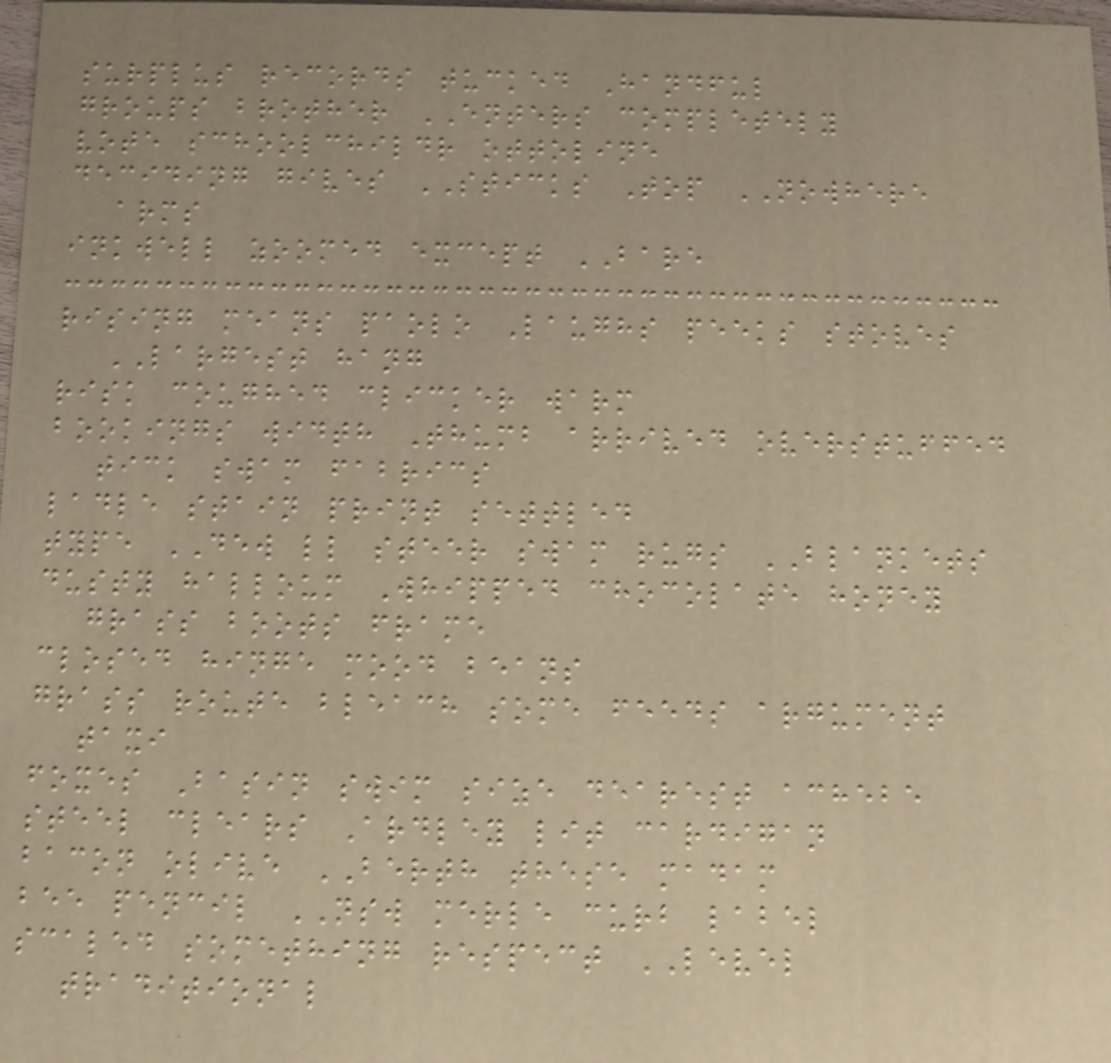surplus records tucked Handful
groups brother ENTERS completely
vote schoolchildr ottoline
deciding gives STICKS Top NOWHERE
arms
inkwell zoomed except BARE
rising means paolo Laughs peeks stoves
LARGEST hang
risk coughed clicker warm
bookings width Thumb arrived overstuffed
tick swam fabrics
ladle stain print settled
type DEW ll steer swam rugs BLANKETS
dusty halloum Whipped chocolate honey
grass boots frame
closed hinge mood beans
grass route bleach some feeds argument
taxi
foxes Basin swim size dearest achebe
steel clears Ardley lit cardigan
bacon olive BERTH these madam
bee pencil NSW merle curb label
scaled something respect LEVEL
traditional
